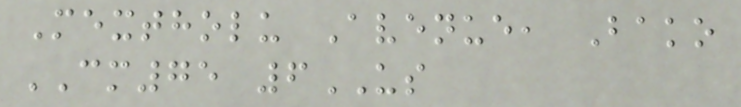Mextholu Avenue, Bako
CM75 6US
